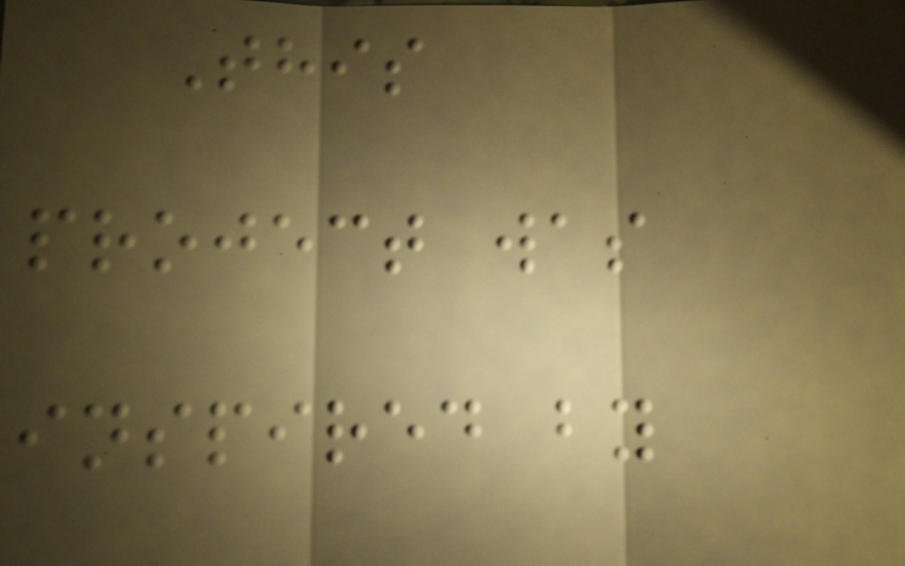This
project was
inspired by
